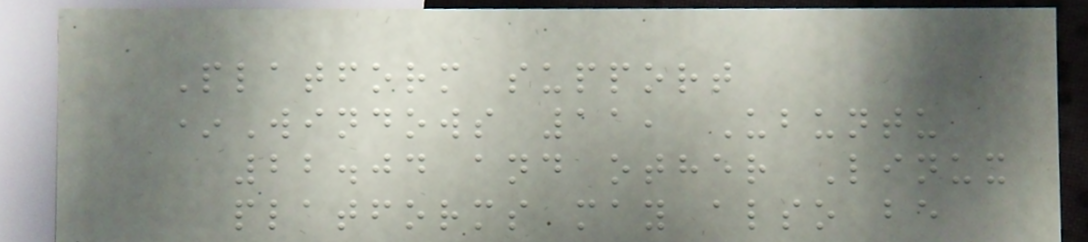Platform support
*Windows 11, Ubuntu
22.04 and other Linux
platforms may also be
